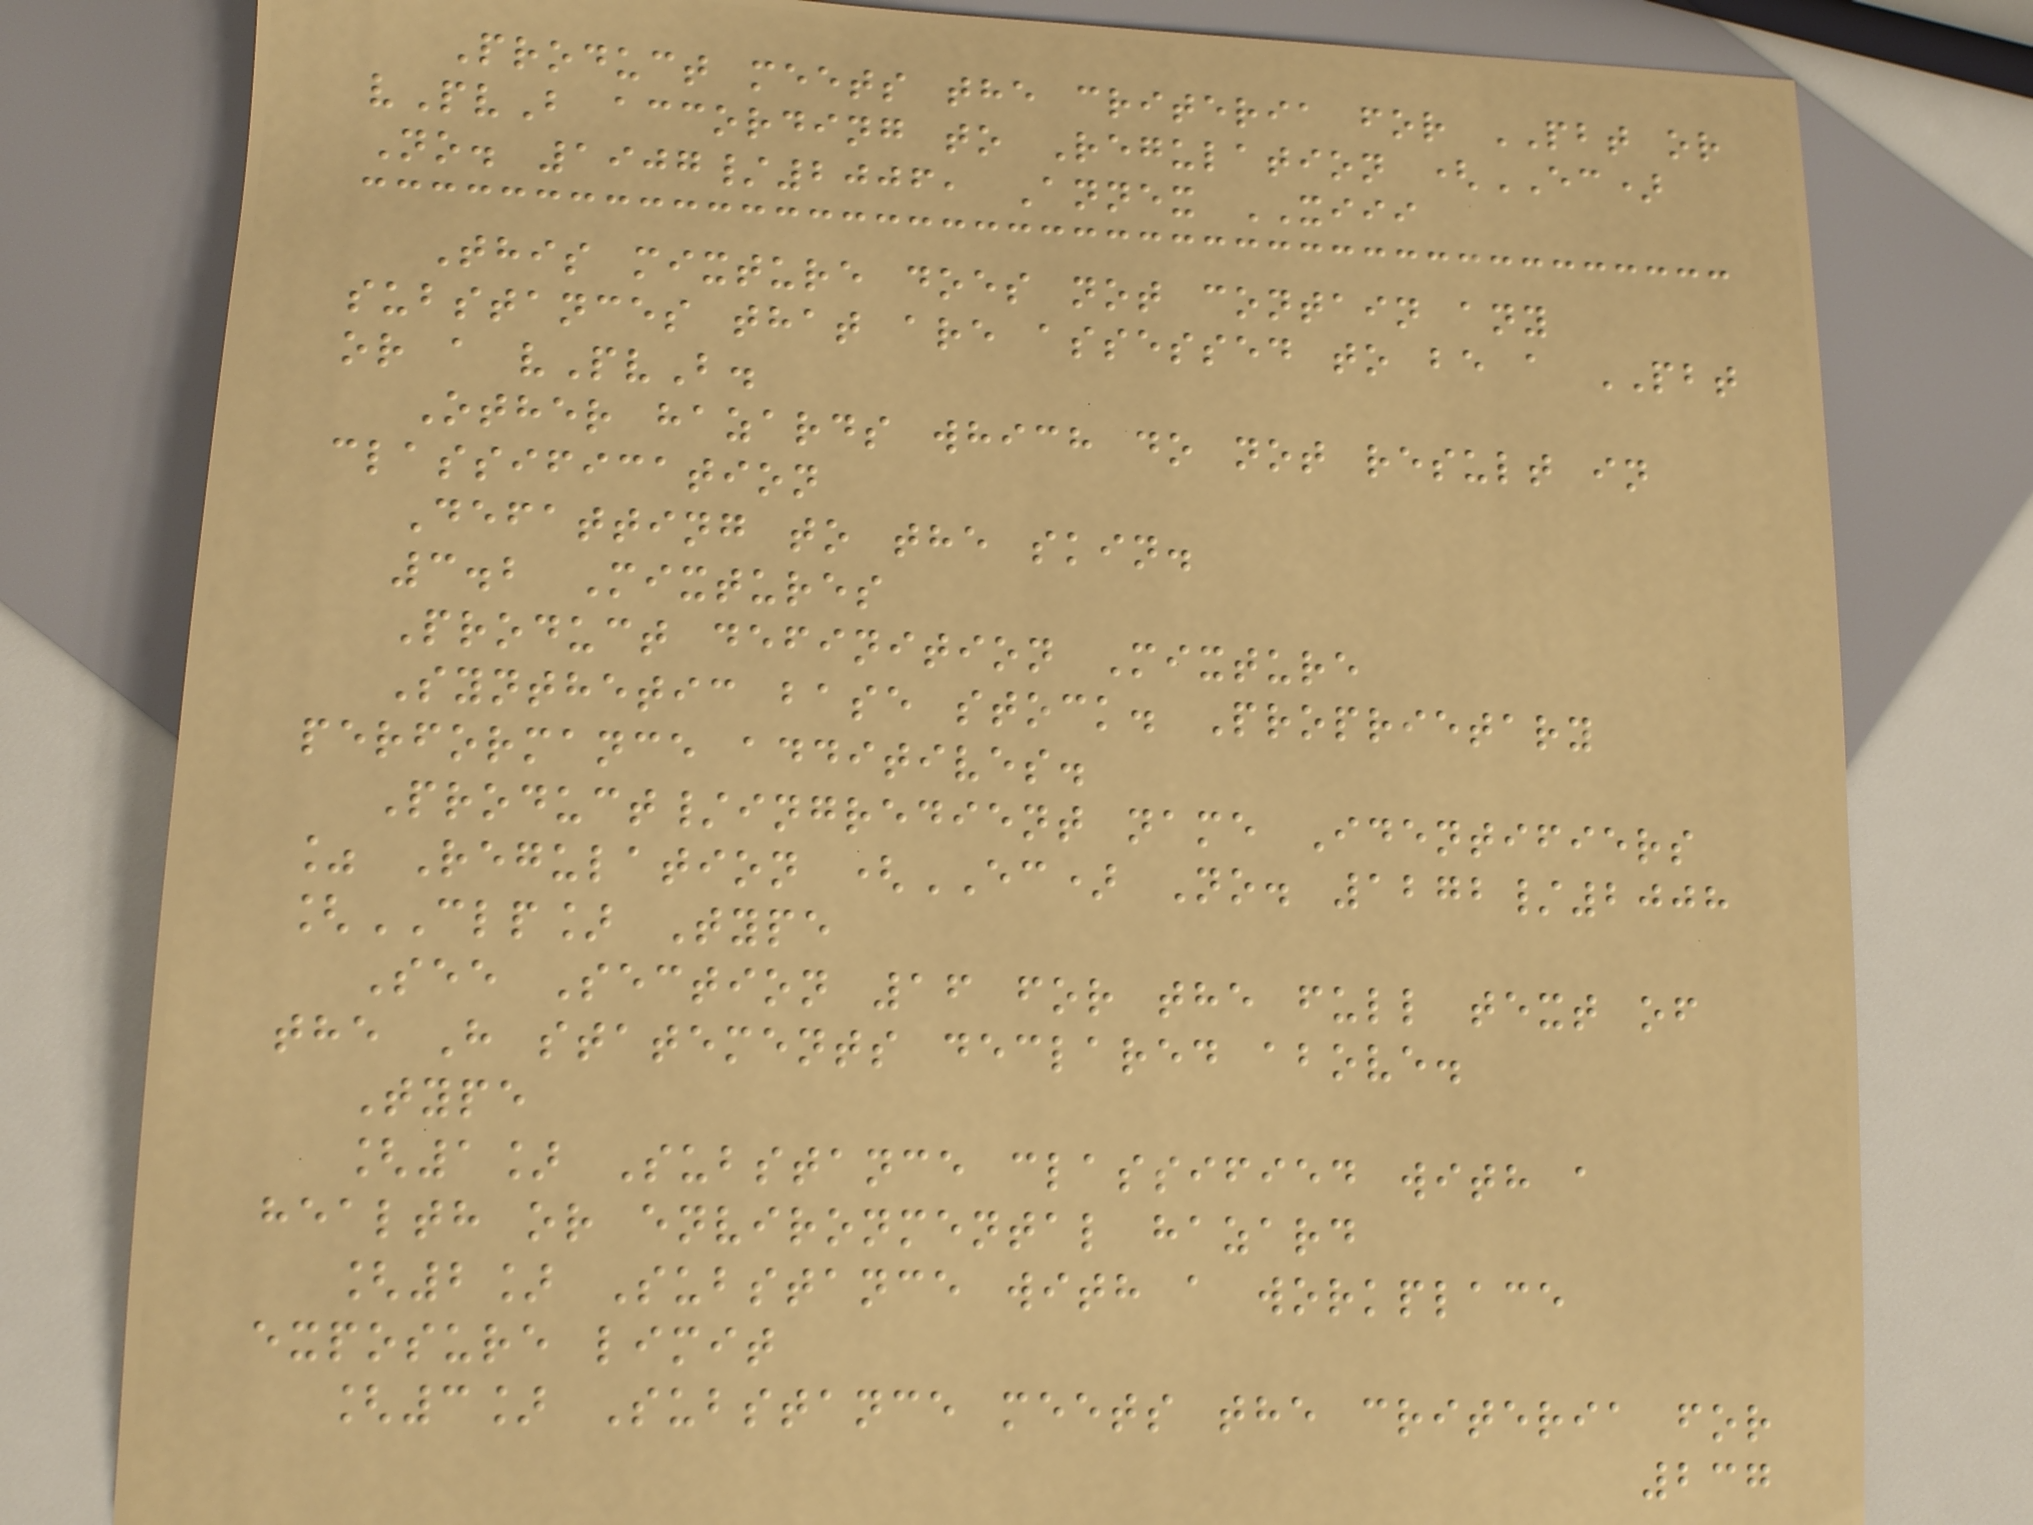Product meets the criteria for PBT or
vPvB according to Regulation (EC)
No. 1907/2006, Annex XIII
This mixture does not contain any
substances that are assessed to be a PBT
or a vPvB.
Other hazards which do not result in
classification
Defatting to the skin.
3.2 Mixtures
Product definition Mixture
Synthetic base stock. Proprietary
performance additives.
Product/ingredient name Identifiers
% Regulation (EC) No. 1272/2008
[CLP] Type
See Section 16 for the full text of
the H statements declared above.
Type
[1] Substance classified with a
health or environmental hazard
[2] Substance with a workplace
exposure limit
[3] Substance meets the criteria for
237
